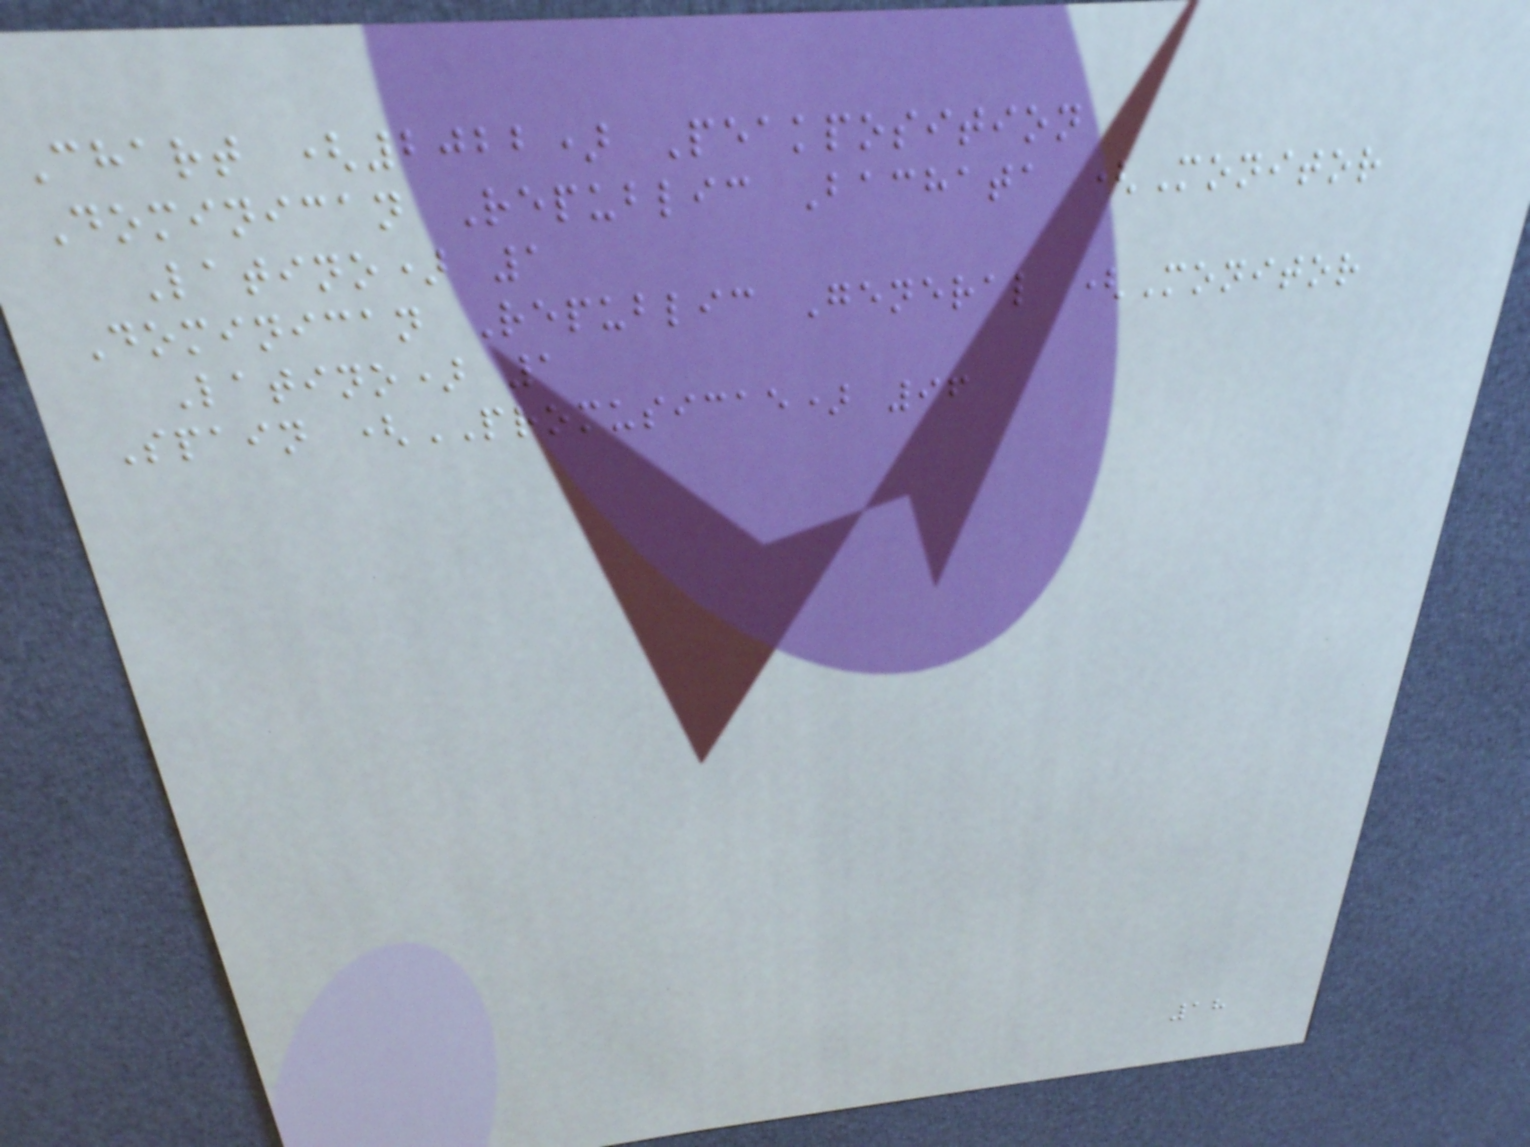Chart (2022) Peakposition
Dominican Republic Bachata (Monitor
Latino) 1
Dominican Republic General (Monitor
Latino) 1
Spain (PROMUSICAE) 96
18
